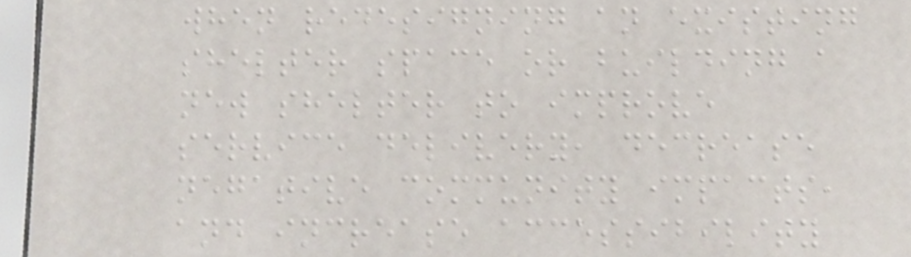when redesigning an existing
shelter space or building a
new shelter to improve
service delivery, decrease
negative community impacts,
and increase accessibility
